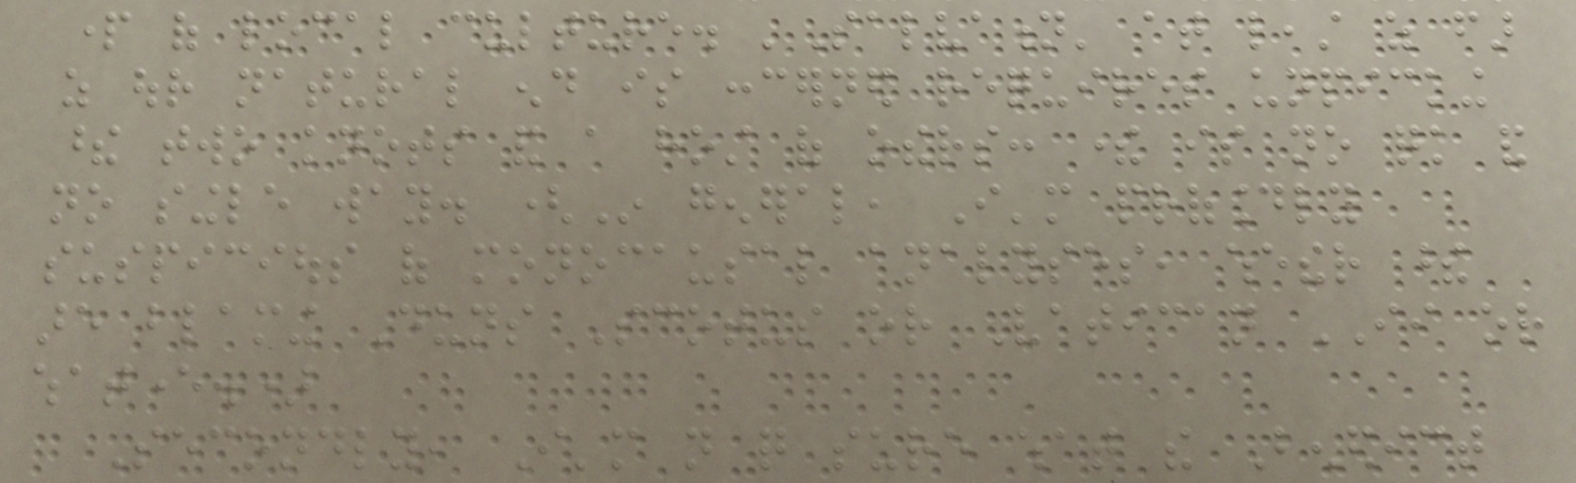part of local culture. 'Salvation' at least as far
as our natural end is concerned requires unpicking
these two knots and a host of others: there is no quick and
no single way. (In general, I'm profoundly
suspicious of monocausal analyses, whether these
are blaming Duns Scotus or Vatican II or
whatever.)
Secondly, I'm not quite sure what the Benedict
